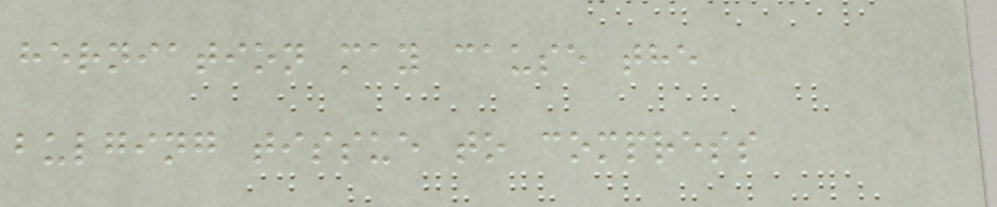herniation may cause the
bulging tissue to compress
